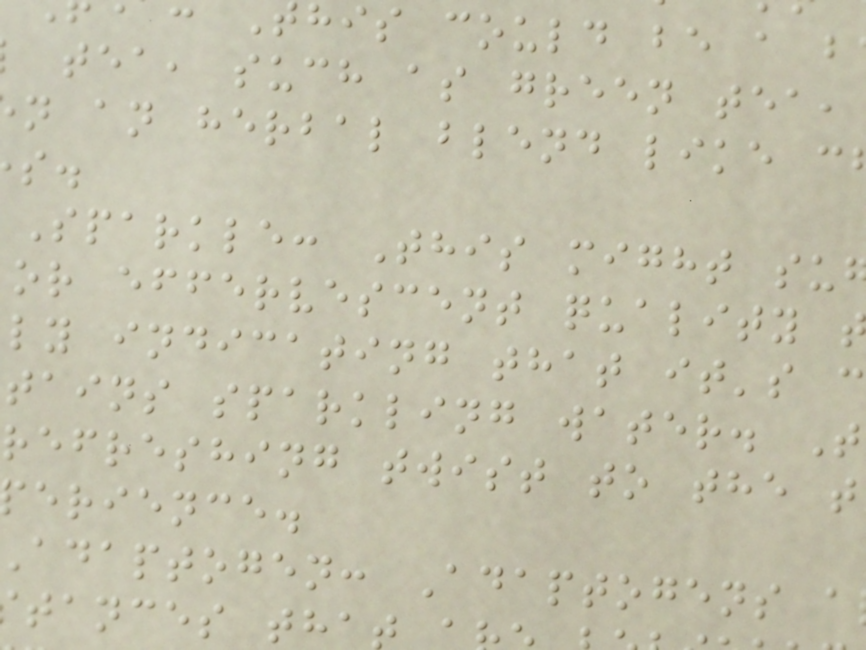his could be a b
tea, such as green tea,
n an herbal blend like c
Sparkle: This might su
or effervescent quality
ly indicating that it's c
tains sparkling water. T
refreshing twist to the t
erience.
adaptogen: Adaptogens a
tances tha
